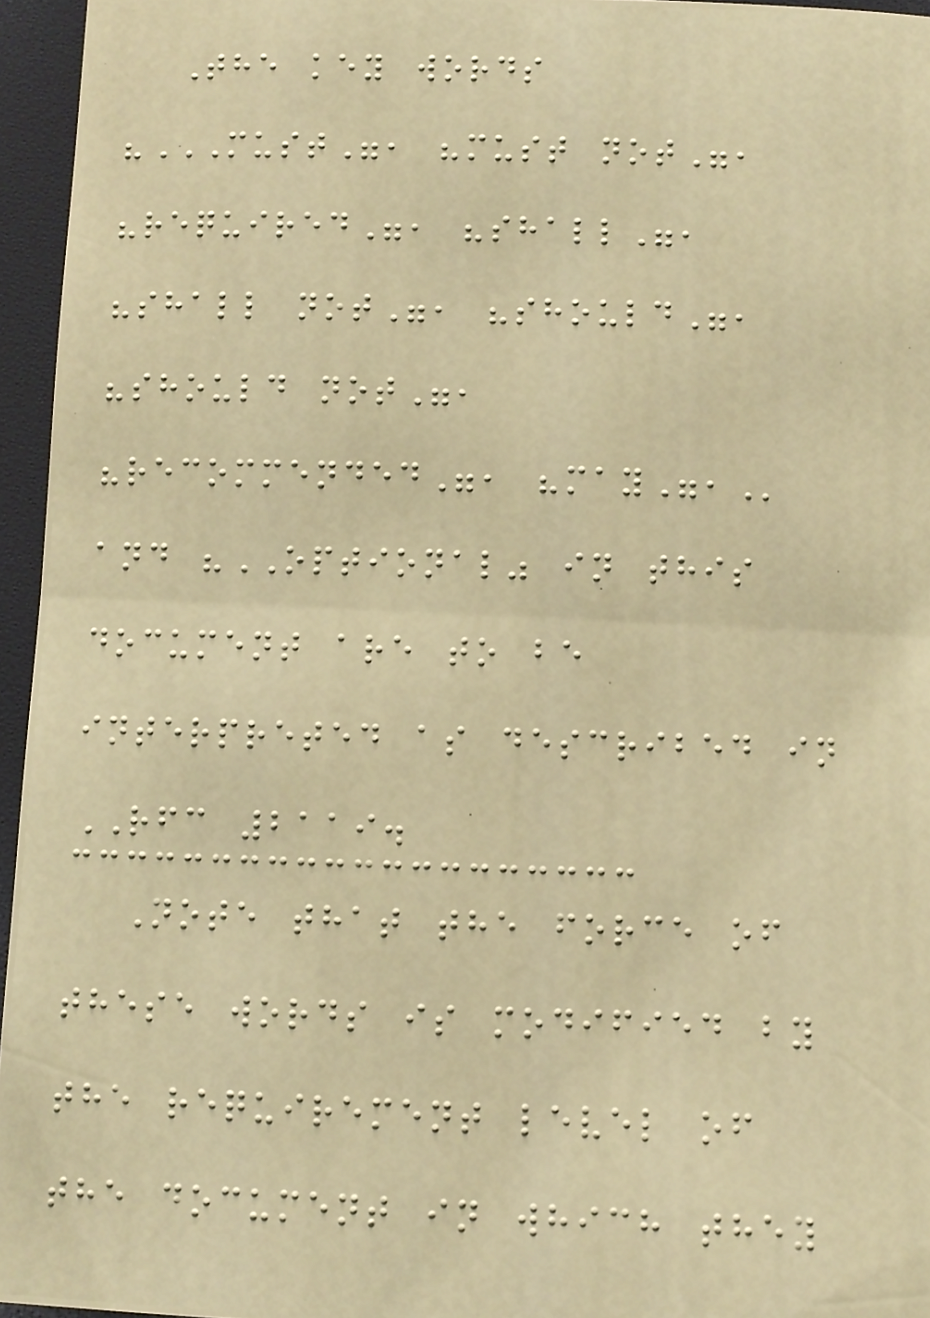The key words
"MUST", "MUST NOT",
"REQUIRED", "SHALL",
"SHALL NOT", "SHOULD",
"SHOULD NOT",
"RECOMMENDED", "MAY",
and "OPTIONAL" in this
document are to be
interpreted as described in
RFC 2119.
Note that the force of
these words is modified by
the requirement level of
the document in which they
